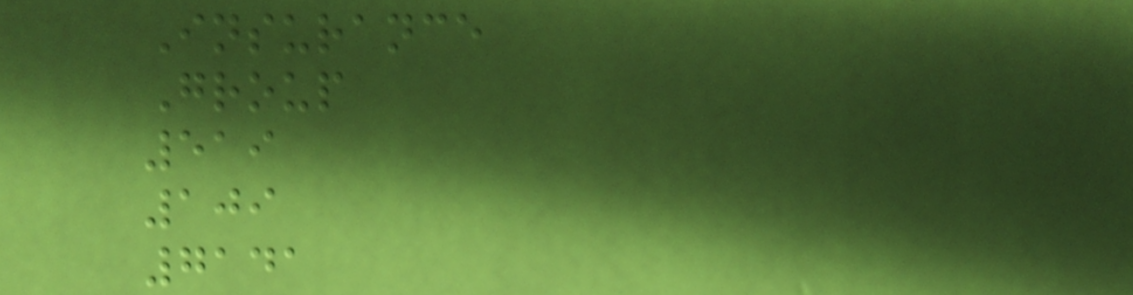Insurance
Group
519
109
7141
